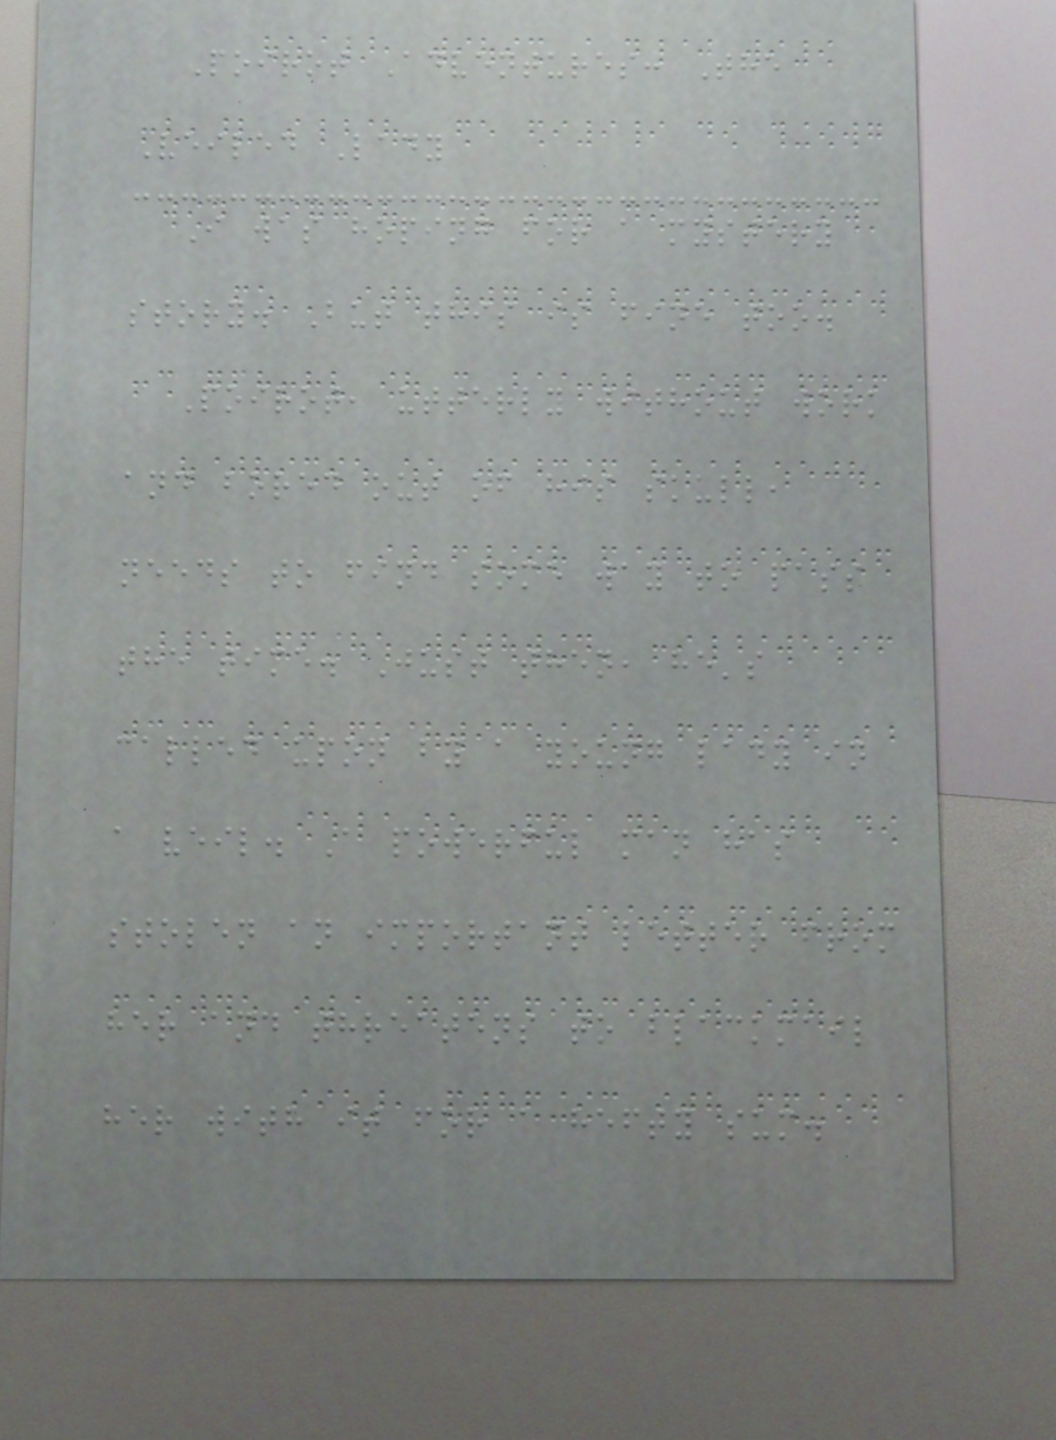Poirot Adventures: The
Veiled Lady
I was hoping for a mystery
story. But this is fine too.
Poirot, utterly without work
and bored out of his skull,
needs to find some way to pass
the time. Just then, he's
called upon by a young lady in
a veil. A powerful man has
stolen an important letter from
her and threatens to blackmail
her with it for a hefty sum.
